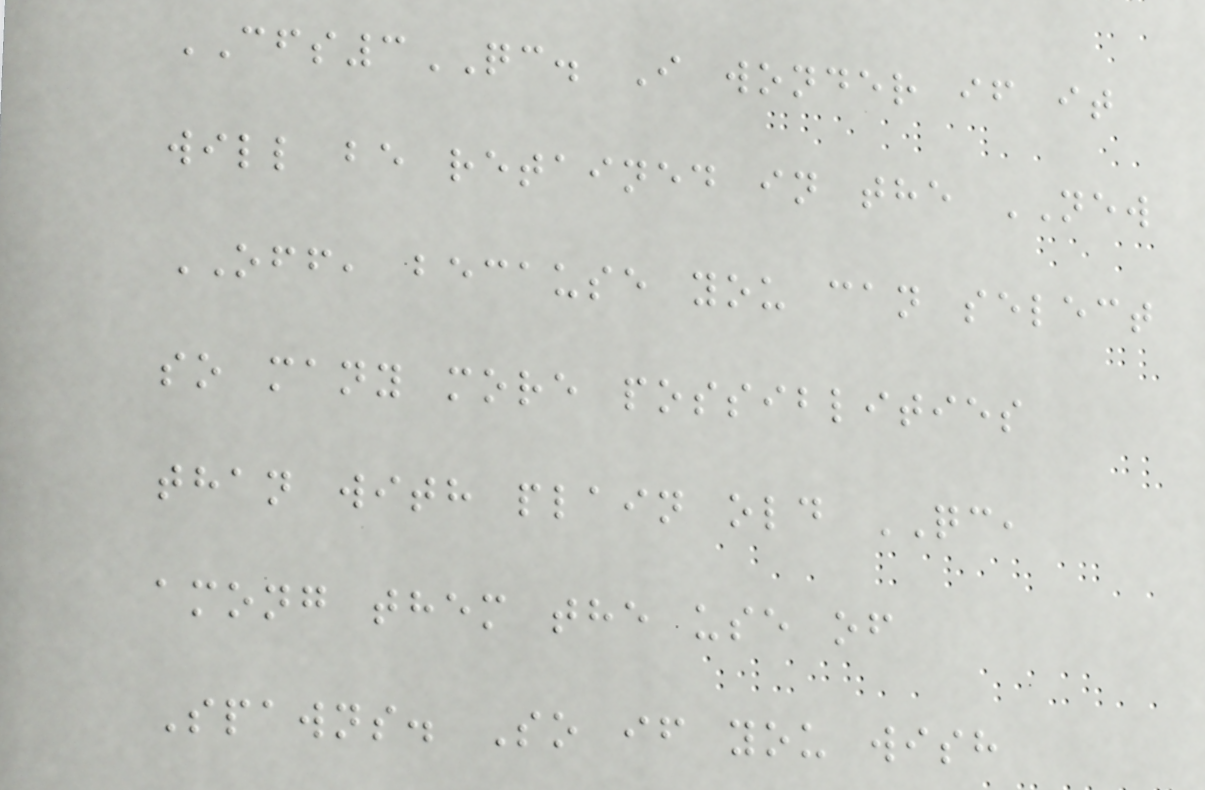CFS3QC. I wonder if it
will be retained in the NEW
OFF, because you can select
so many more possiblities
than with plain old QC,
among them the use of
Spawns. So if you wish
